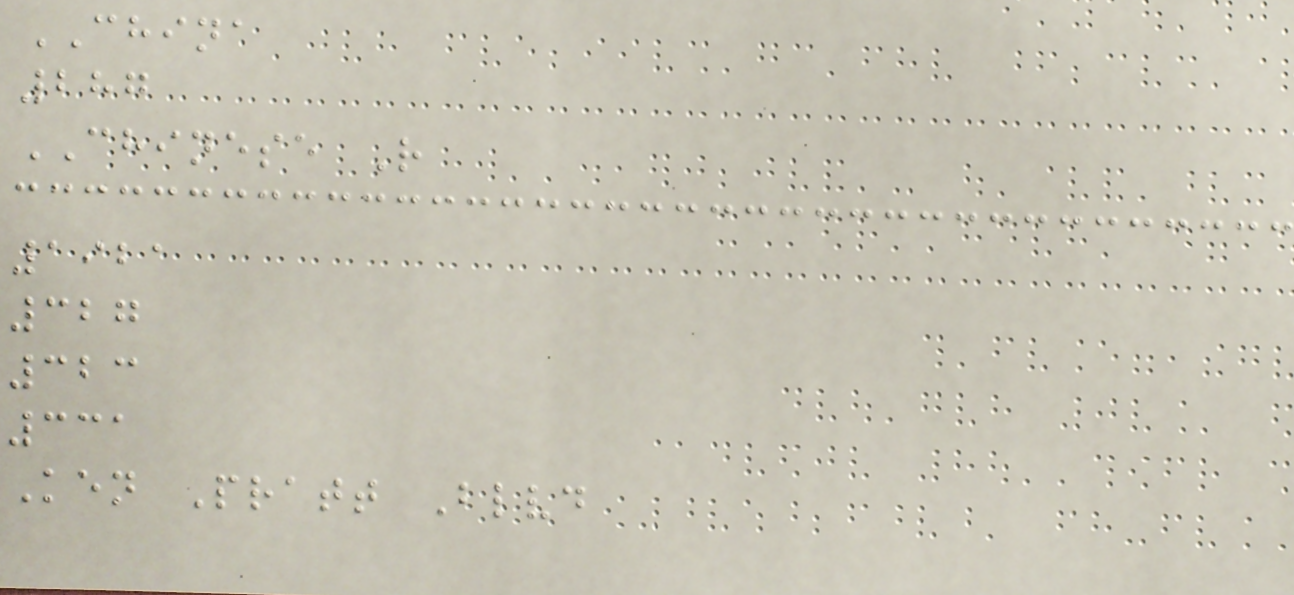CHINA
287
CHINESE R
1921
327
323
331
Ken Pratt Blvd
